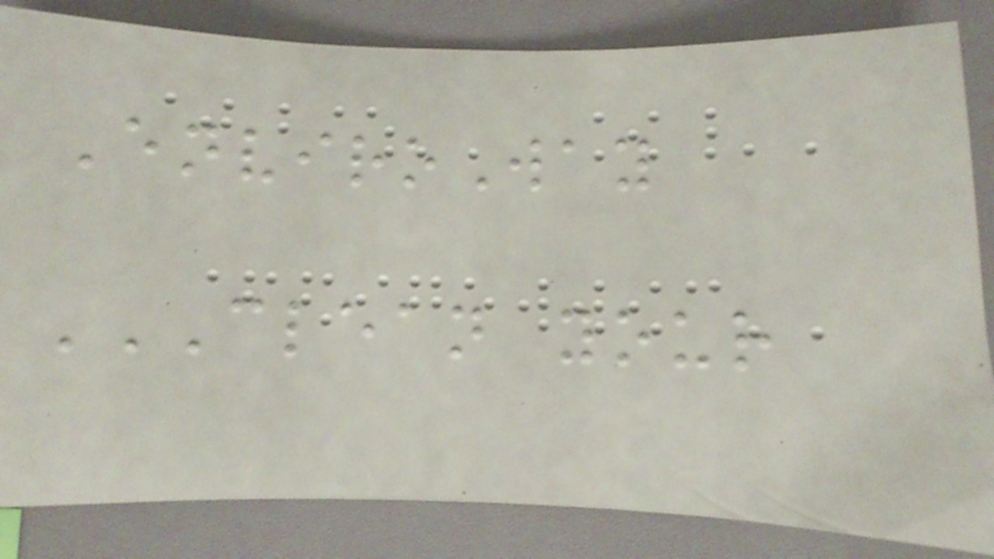EnviroWay
CLEAN YOUR
